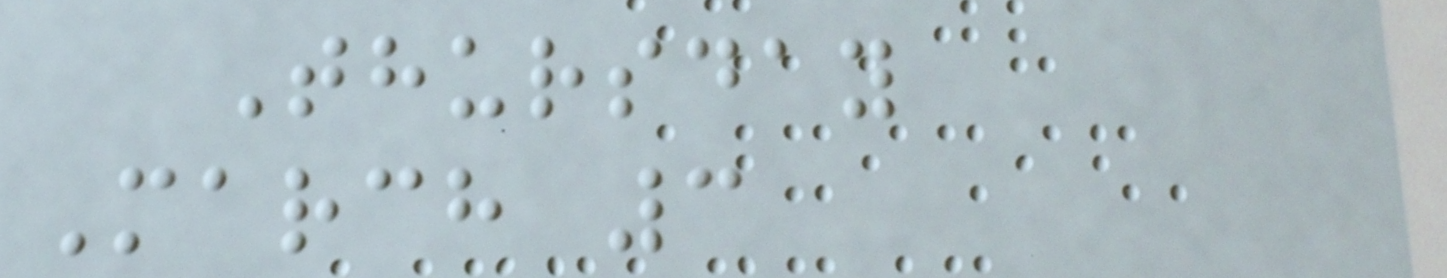Thursday
March 3
